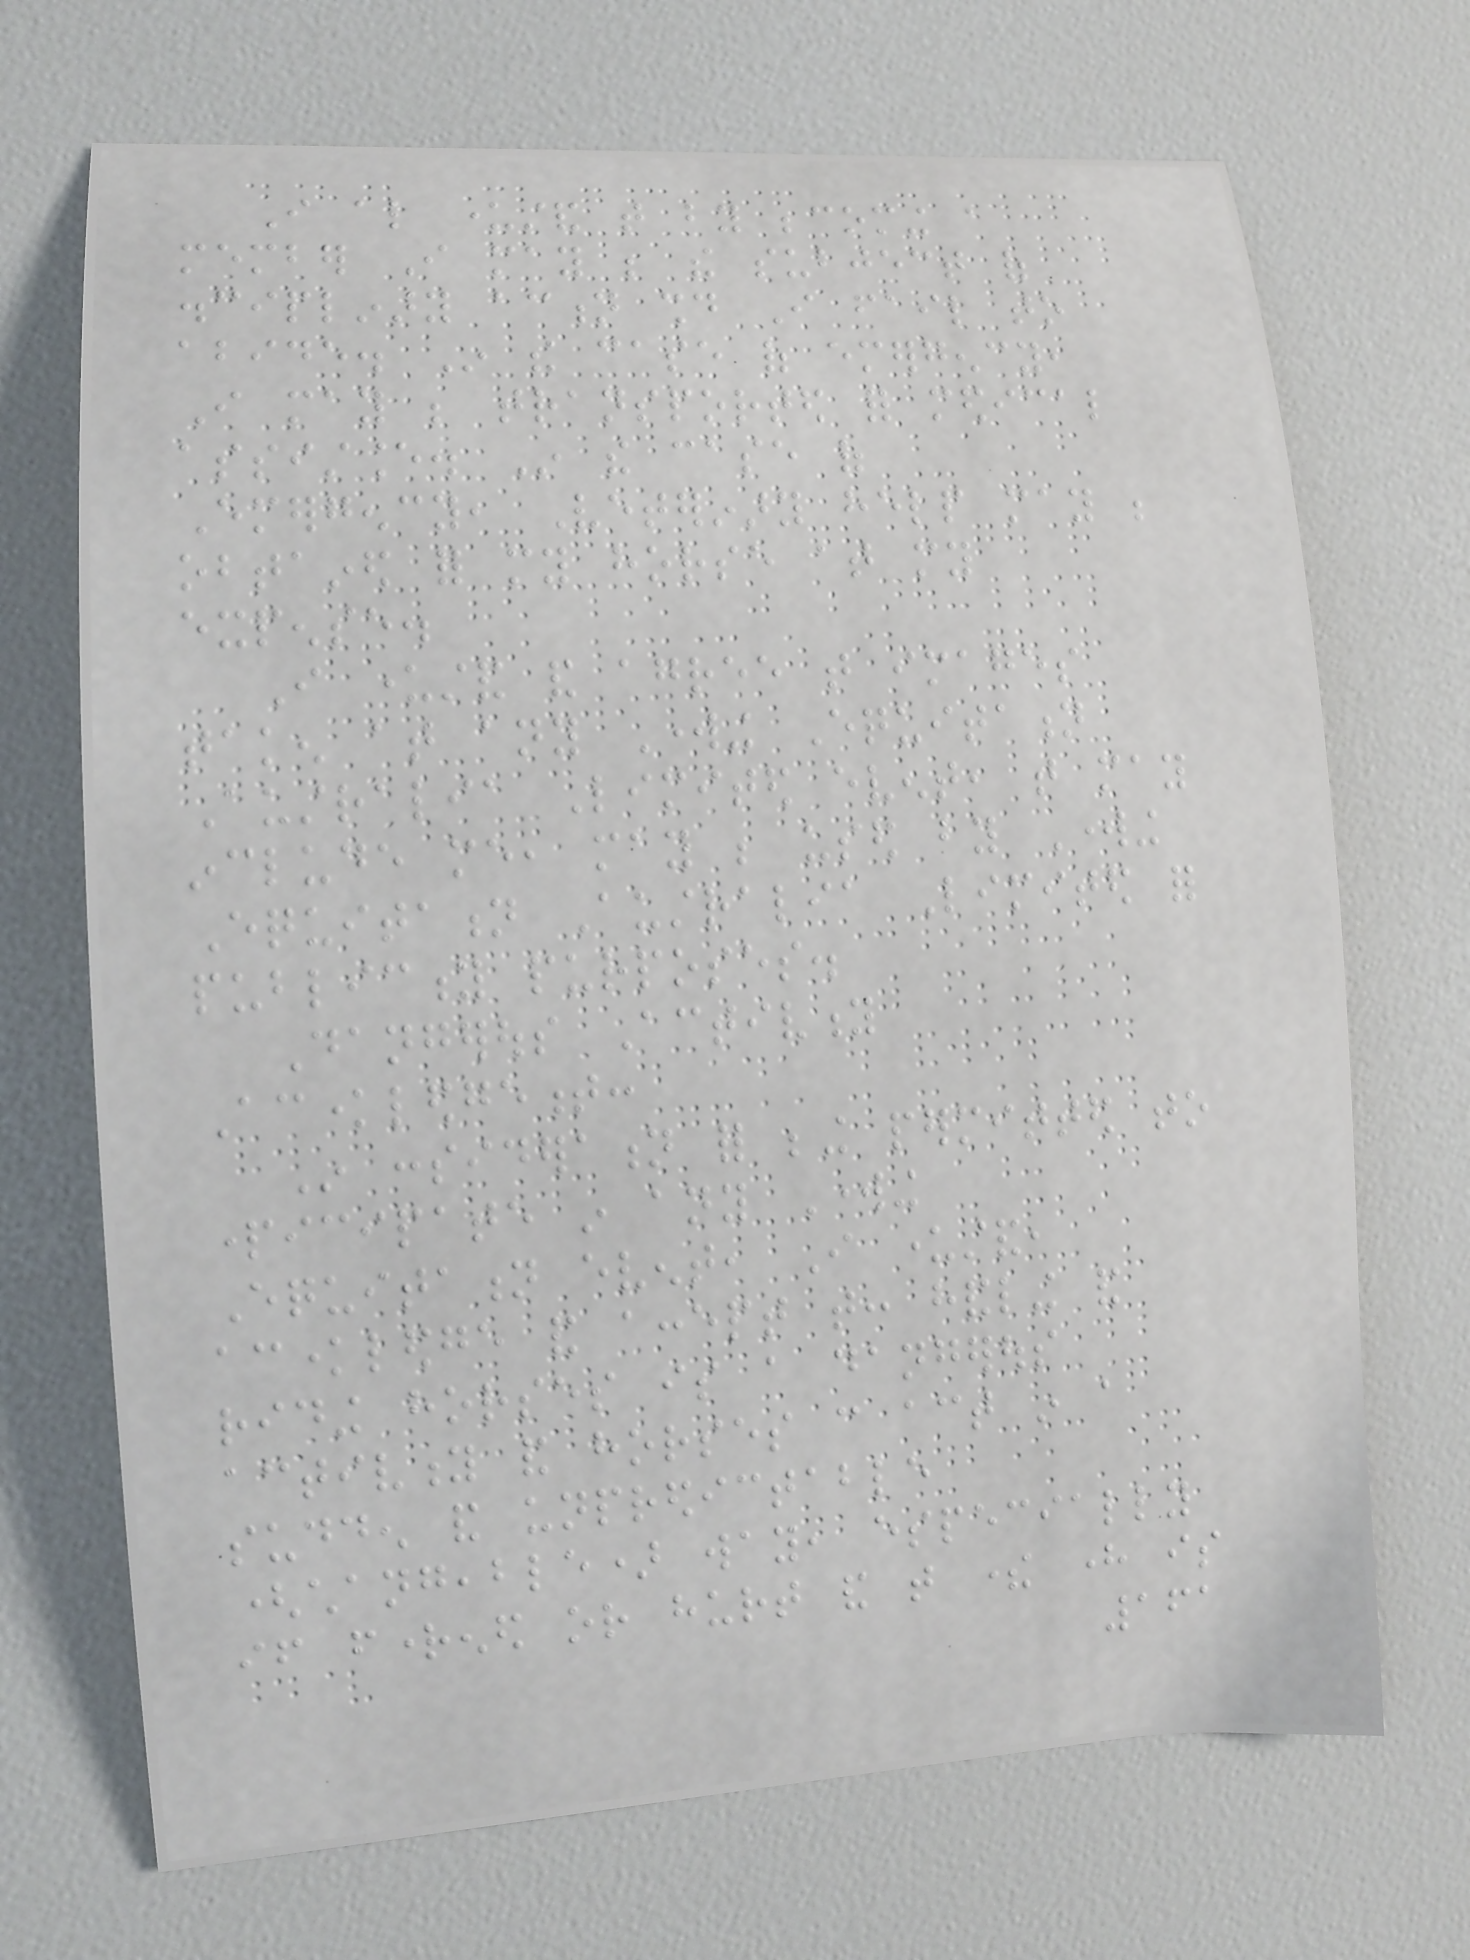I also understand that by becoming a
member I may be the subject of
disciplinary action should I fail to
abide. In the case of emergency,
I may be transported for medical
assistance. In the case of
Emergency, Veterinary help may be
obtained for my horse at my
expense.
I understand and agree that images
taken at any Working Equitation
Australia Limited event, that may
include me, may be used by Working
Equitation Australia Limited for
publicity purposes.
Dangerous Activity
Acknowledgement:
In consideration for being permitted to
participate in any Working
Equitation event, I understand,
acknowledge and accept that: handling and
riding horses is a dangerous
activity and horses can act in a
sudden and unpredictable
(changeable) way, especially
if frightened or hurt and that there here is
161
